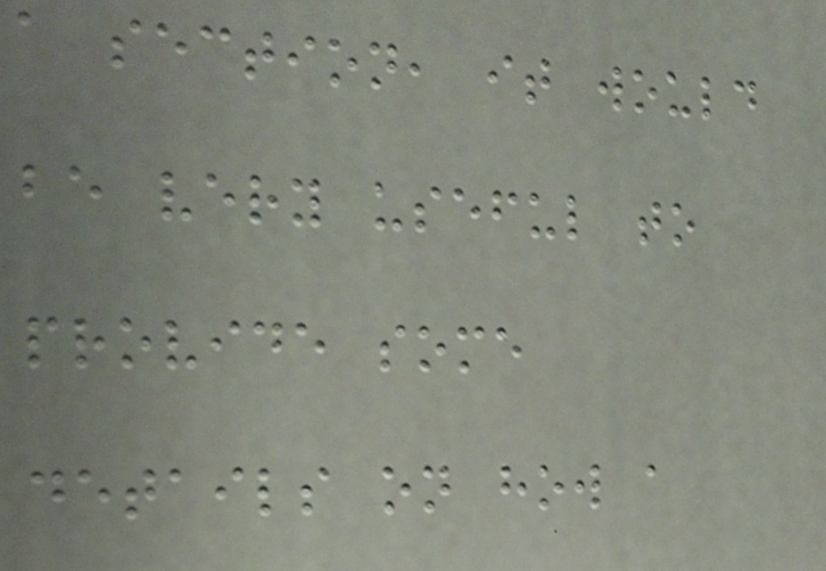a section, it would
be very useful to
provide some
details on how a
